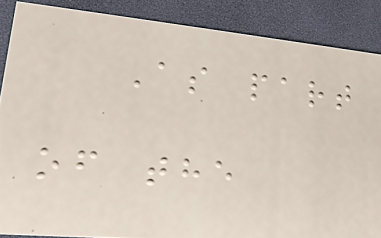As part
of the
